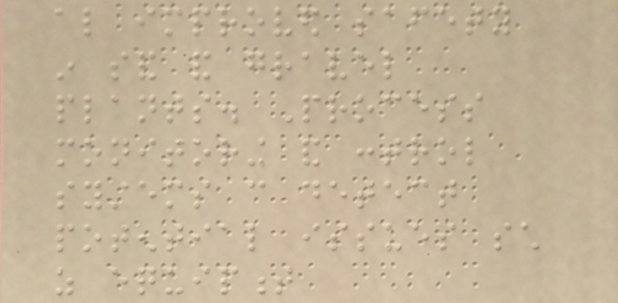also improved safety
in sand and gravel
plants. Process
monitoring and control
systems can detect
potential issues such
as equipment
